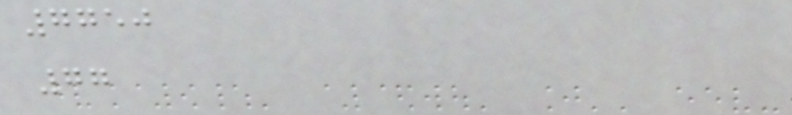7750
77
